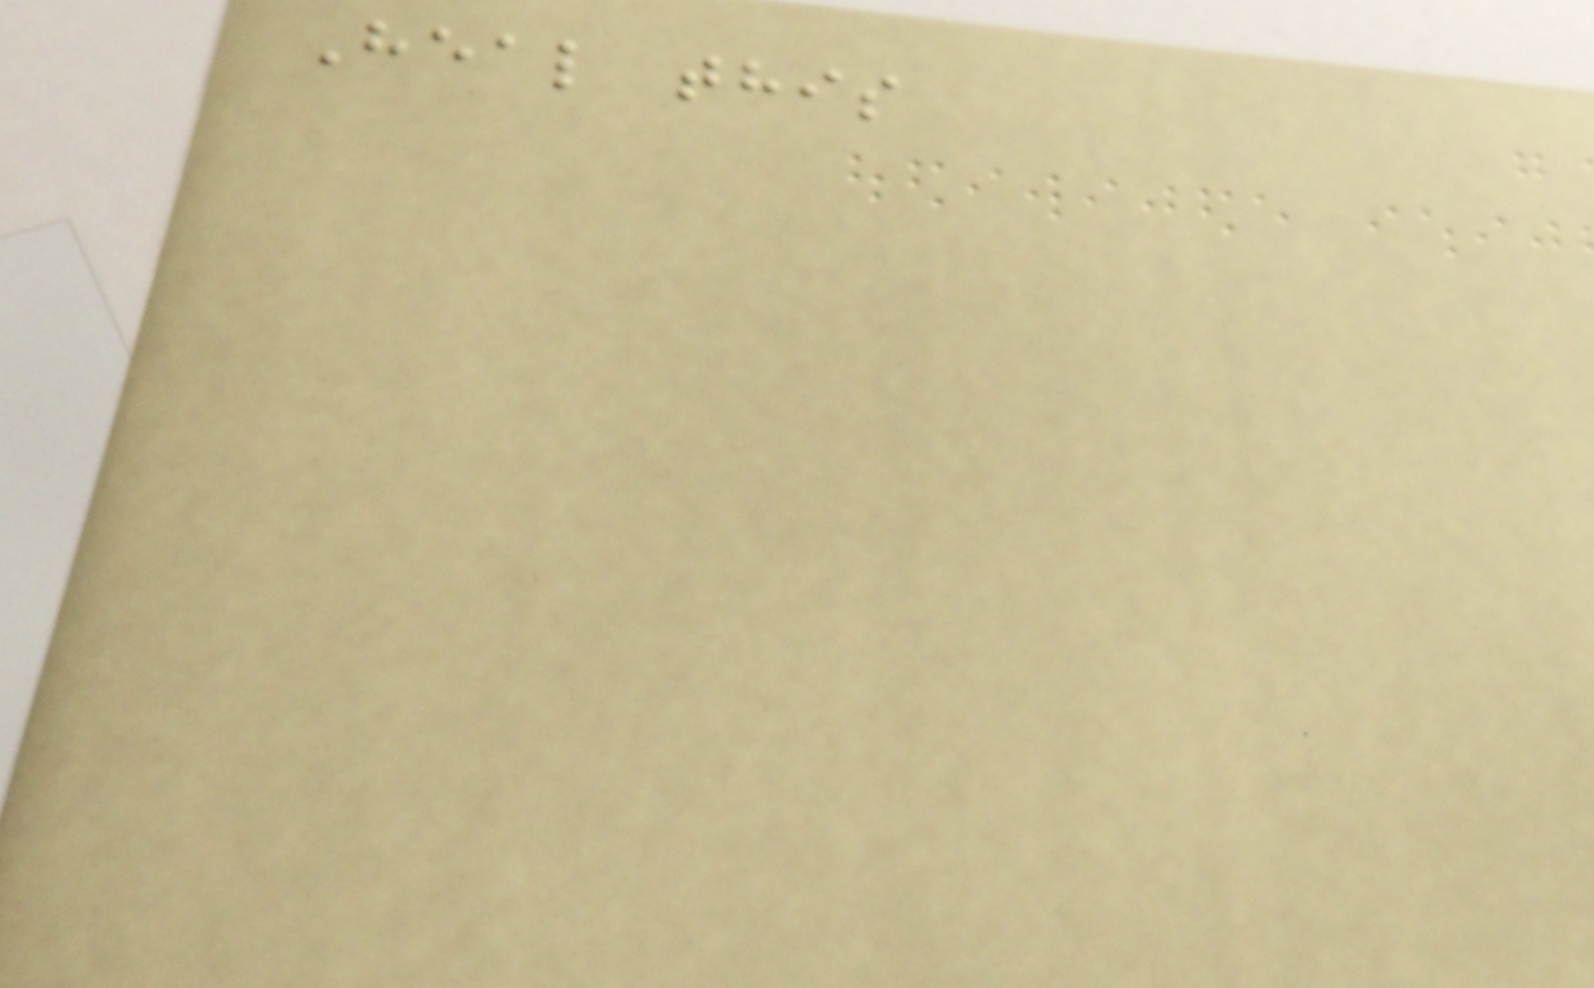Heal this
